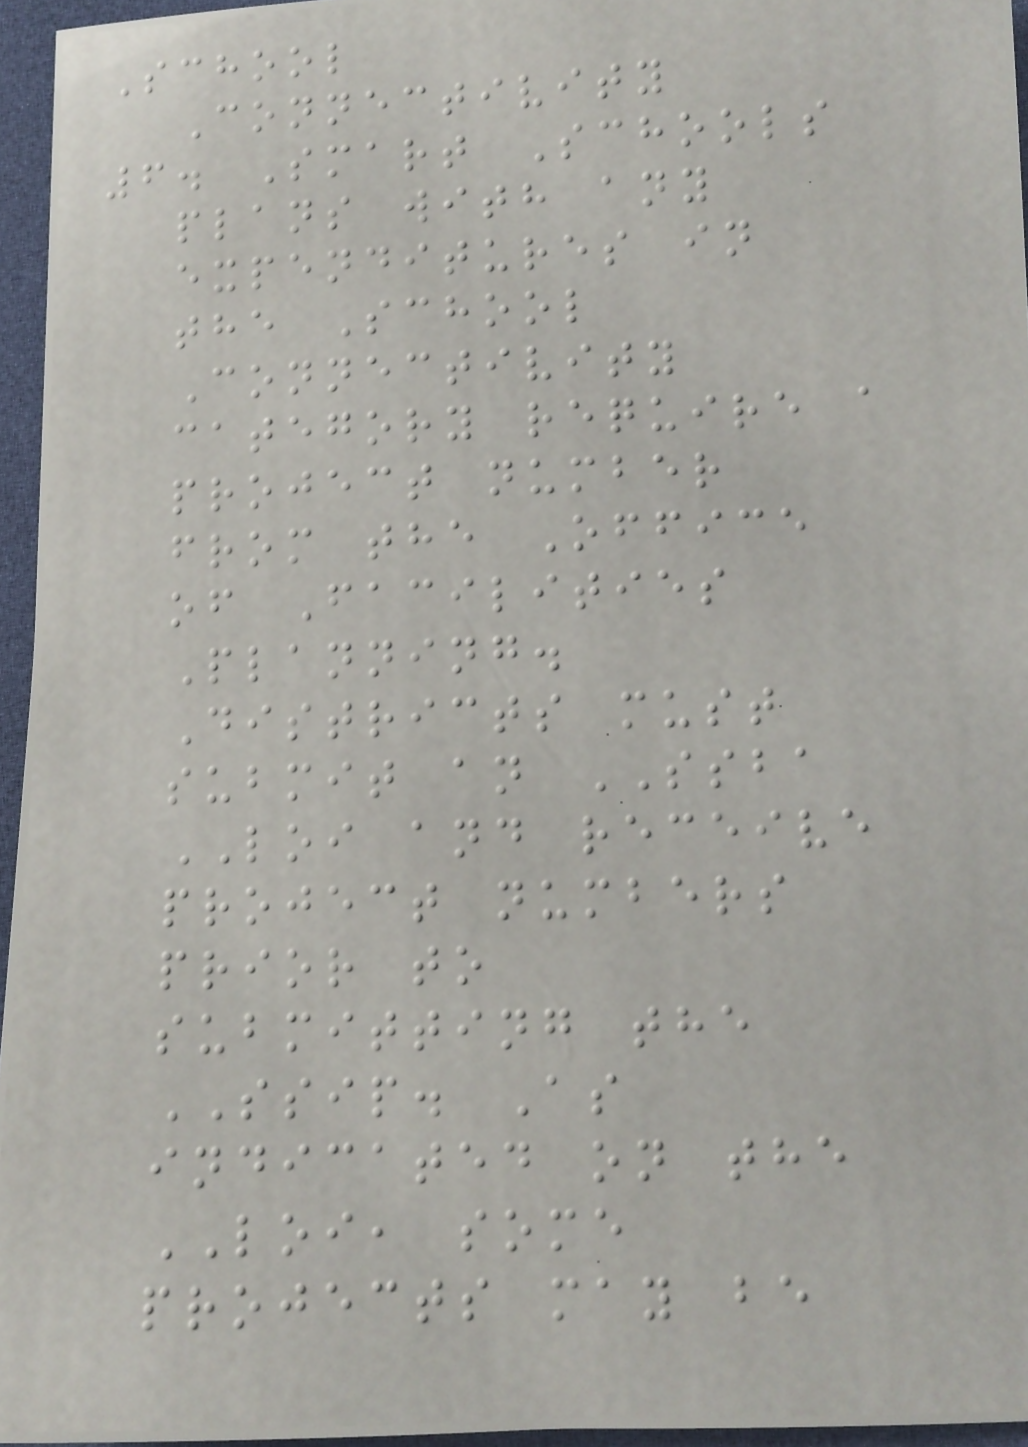School
Connectivity
6. Smart Schools
plans with any
expenditures in
the School
Connectivity
category require a
project number
from the Office
of Facilities
Planning.
Districts must
submit an SSBA
LOI and receive
project numbers
prior to
submitting the
SSIP. As
indicated on the
LOI, some
projects may be
